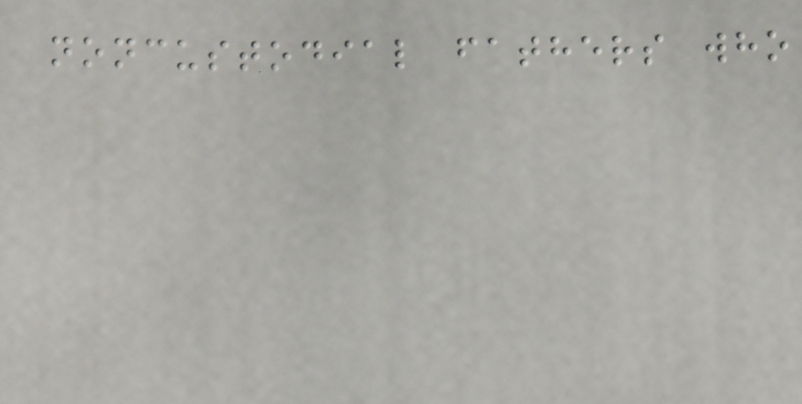noncustodial fathers who
